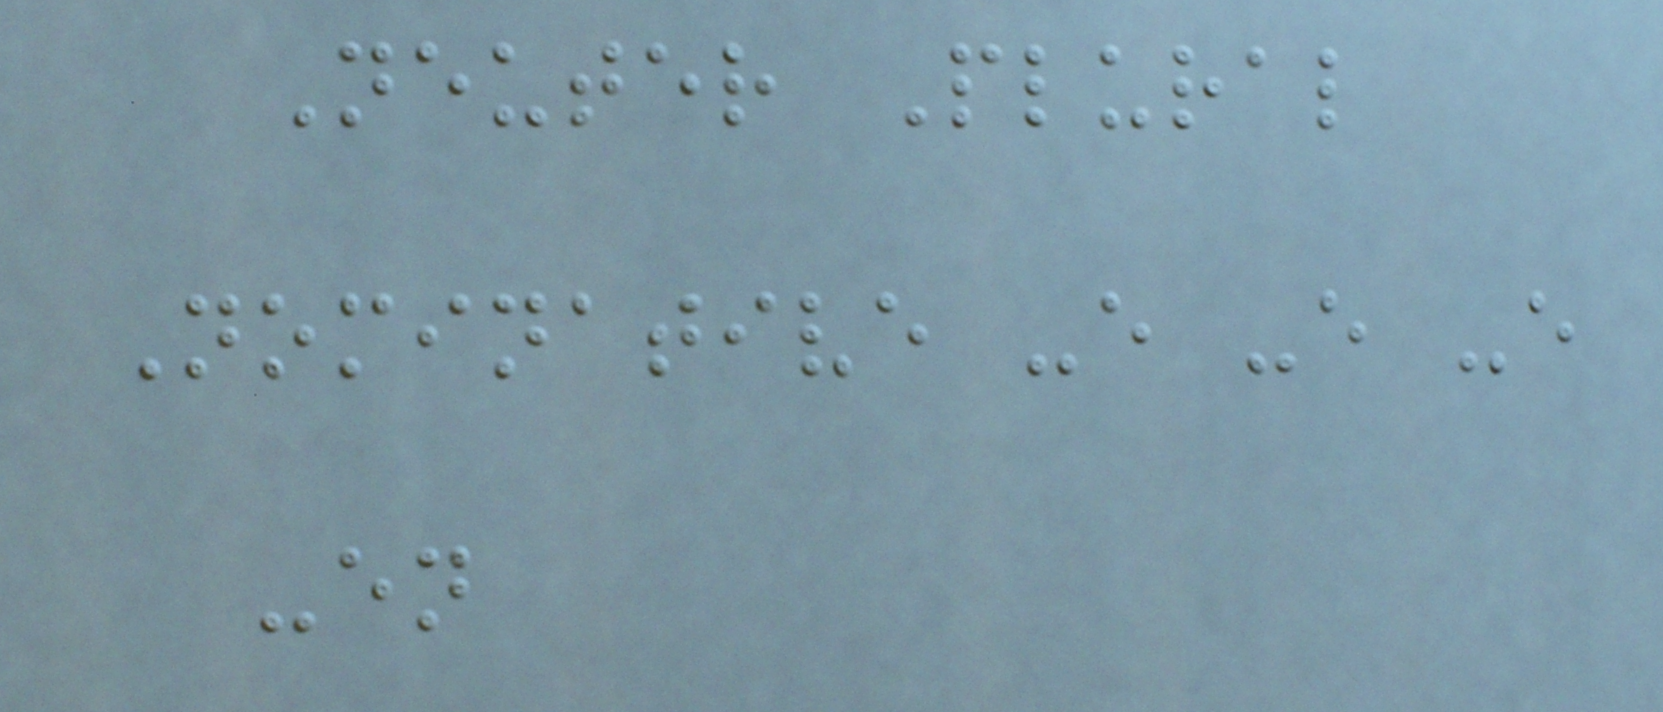Neuter Plural
Nominative -e -e -e
-en
